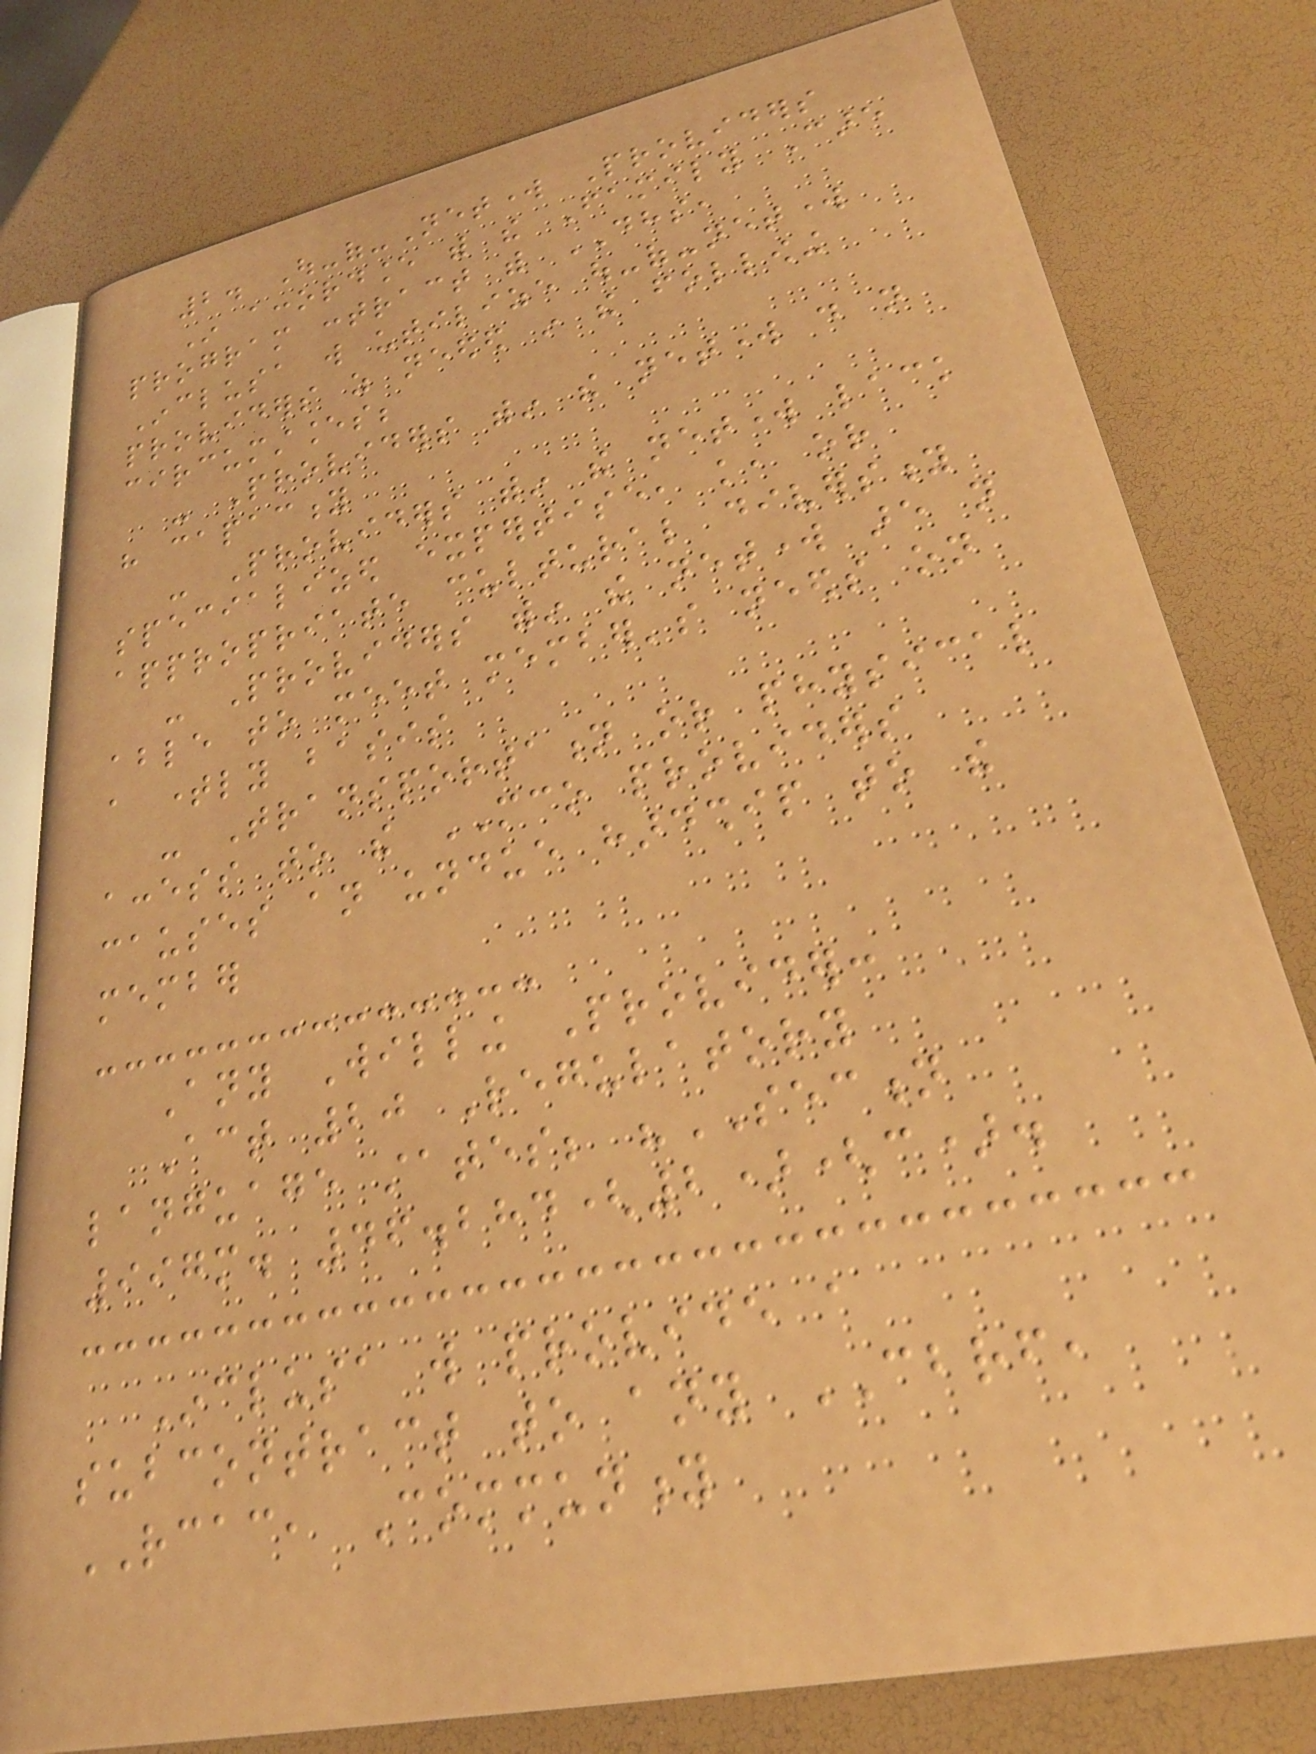2. Out-of-Network Providers
In accordance with the Family Care
program contract with DHS,
Inclusa will utilize out-of-network
providers as needed in the following
circumstances;
- Providers within the network do not
have capacity
- Providers within the network lack
specialized expertise, knowledge, or
appropriate cultural diversity
- Providers within the network are not
able to meet member's needs on
a timely basis
- Transportation or physical
access to the MCO providers
causes an undue hardship to the
member
Any Willing Provider:
Act 20 Regulatory
language states; "SECTION
997m. 46.284(2)(c).
Inclusa will provide a
subcontract to any CBRF,
RCAC, Community
